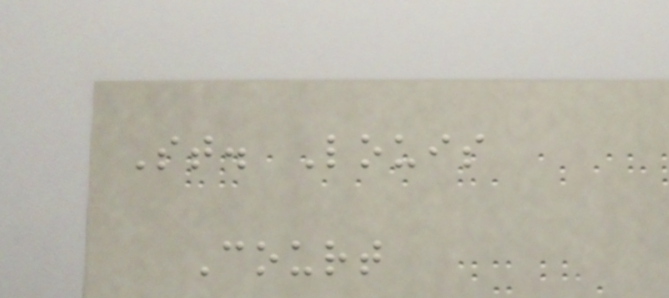St. Louis
Court
